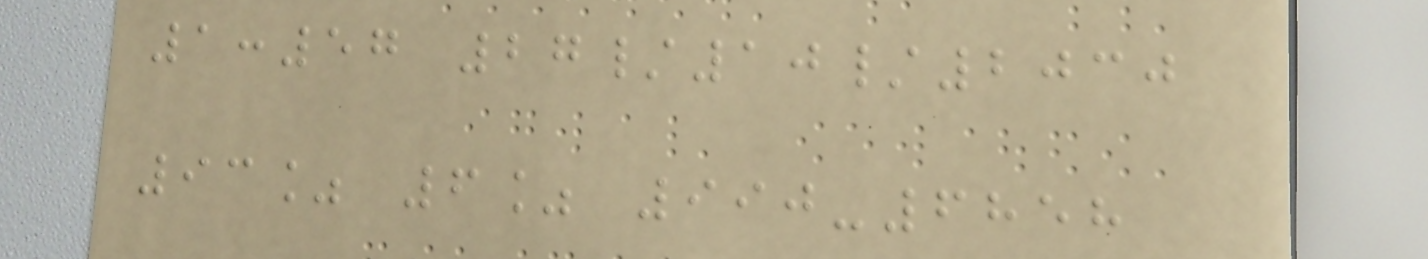1:57 27/10/2030
93% 6% 990-6858
